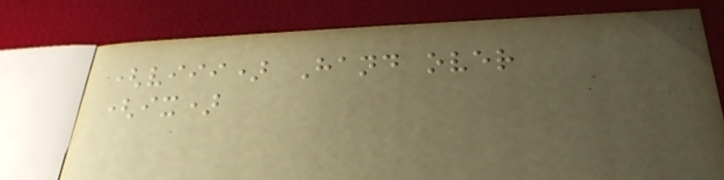(viii) Hand over
(ix)
